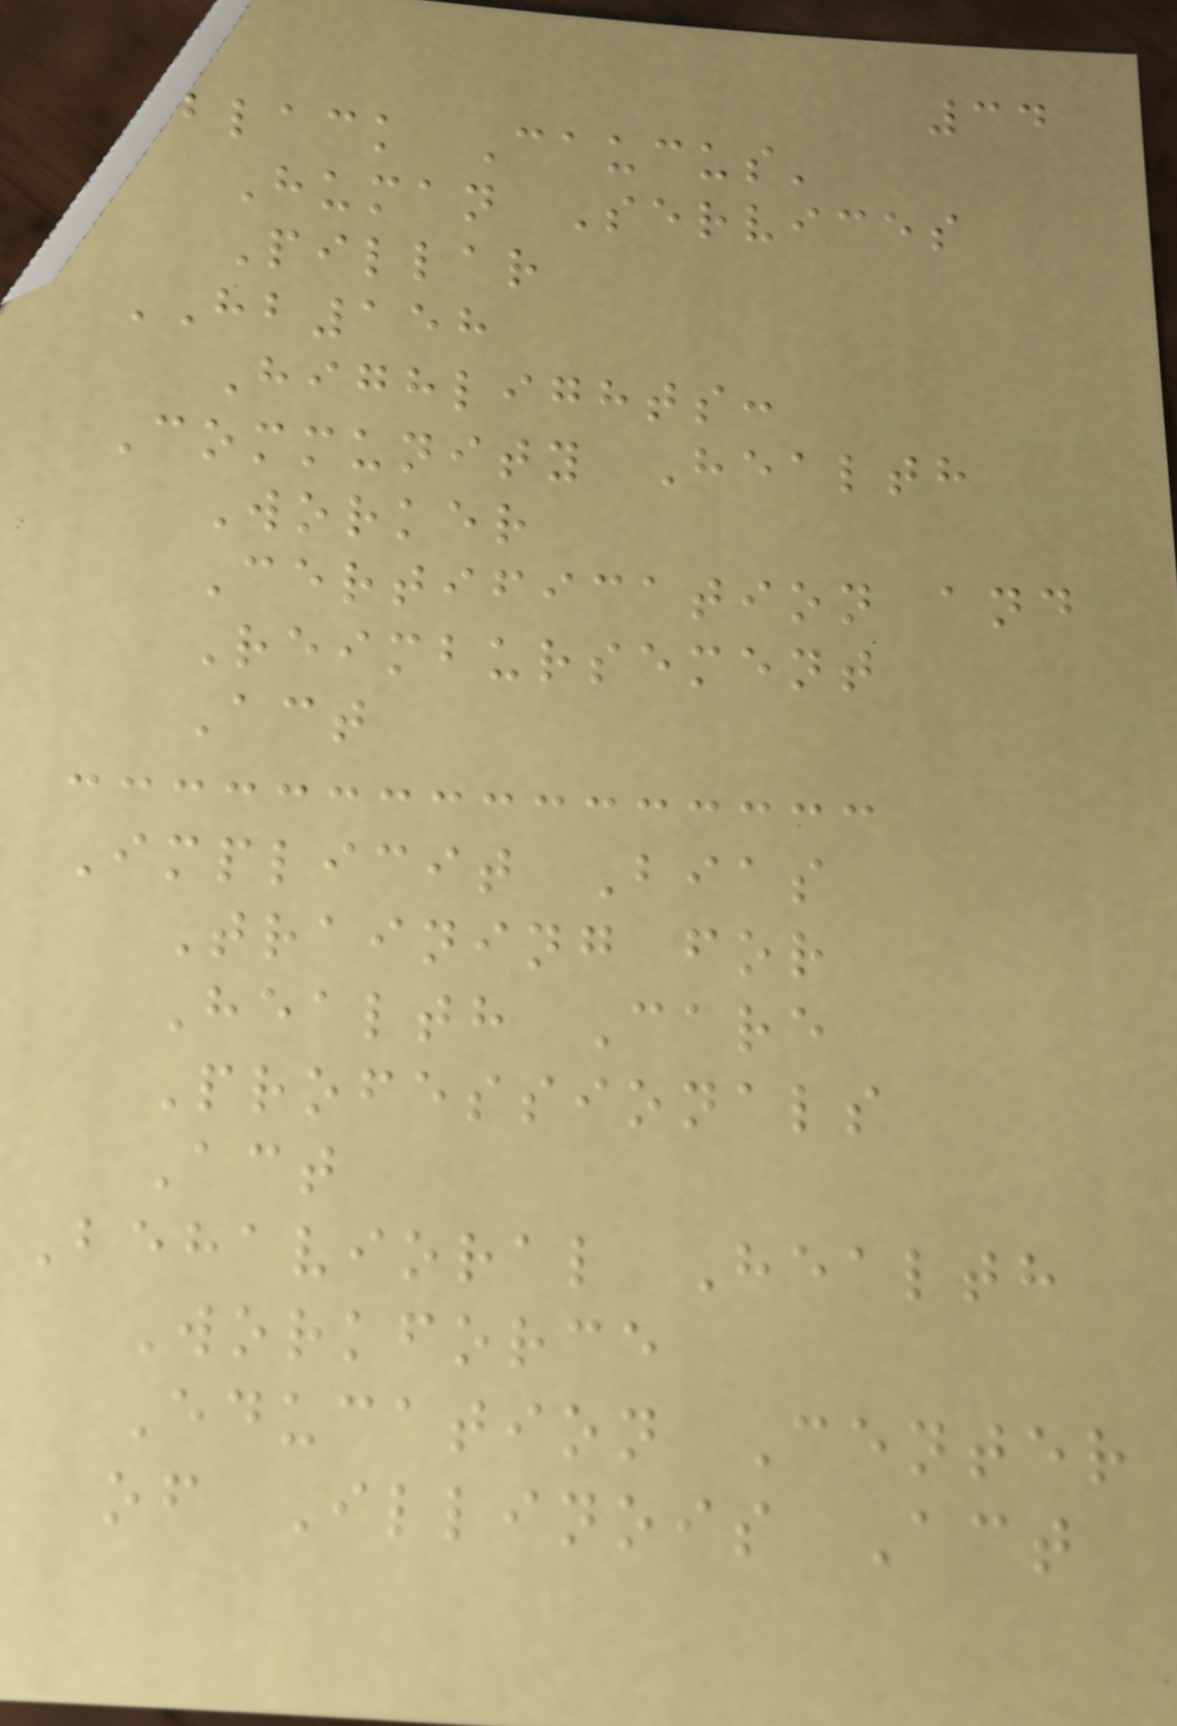34
Black Caucus'
Human Services
Pillar
HB158
Highlights:
Community Health
Worker
Certification and
Reimbursement
Act
Implicit Bias
Training for
Health Care
Professionals
Act
Behavioral Health
Workforce
Education Center
of Illinois Act
